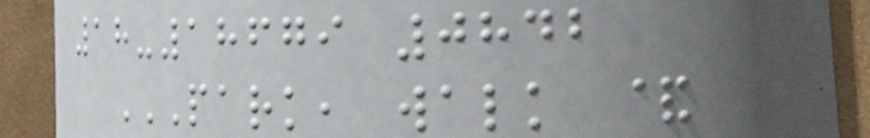18-18679 0842
PARK, WALK &
